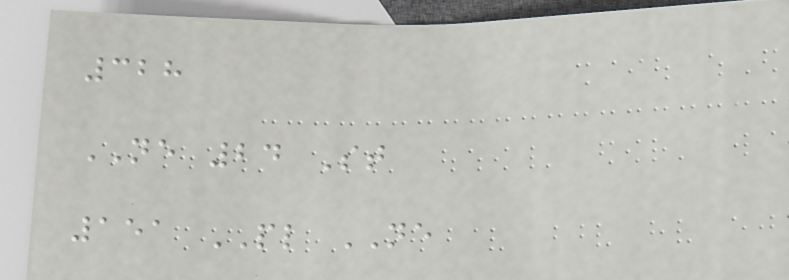328
NE 24 St
151 PL NE
